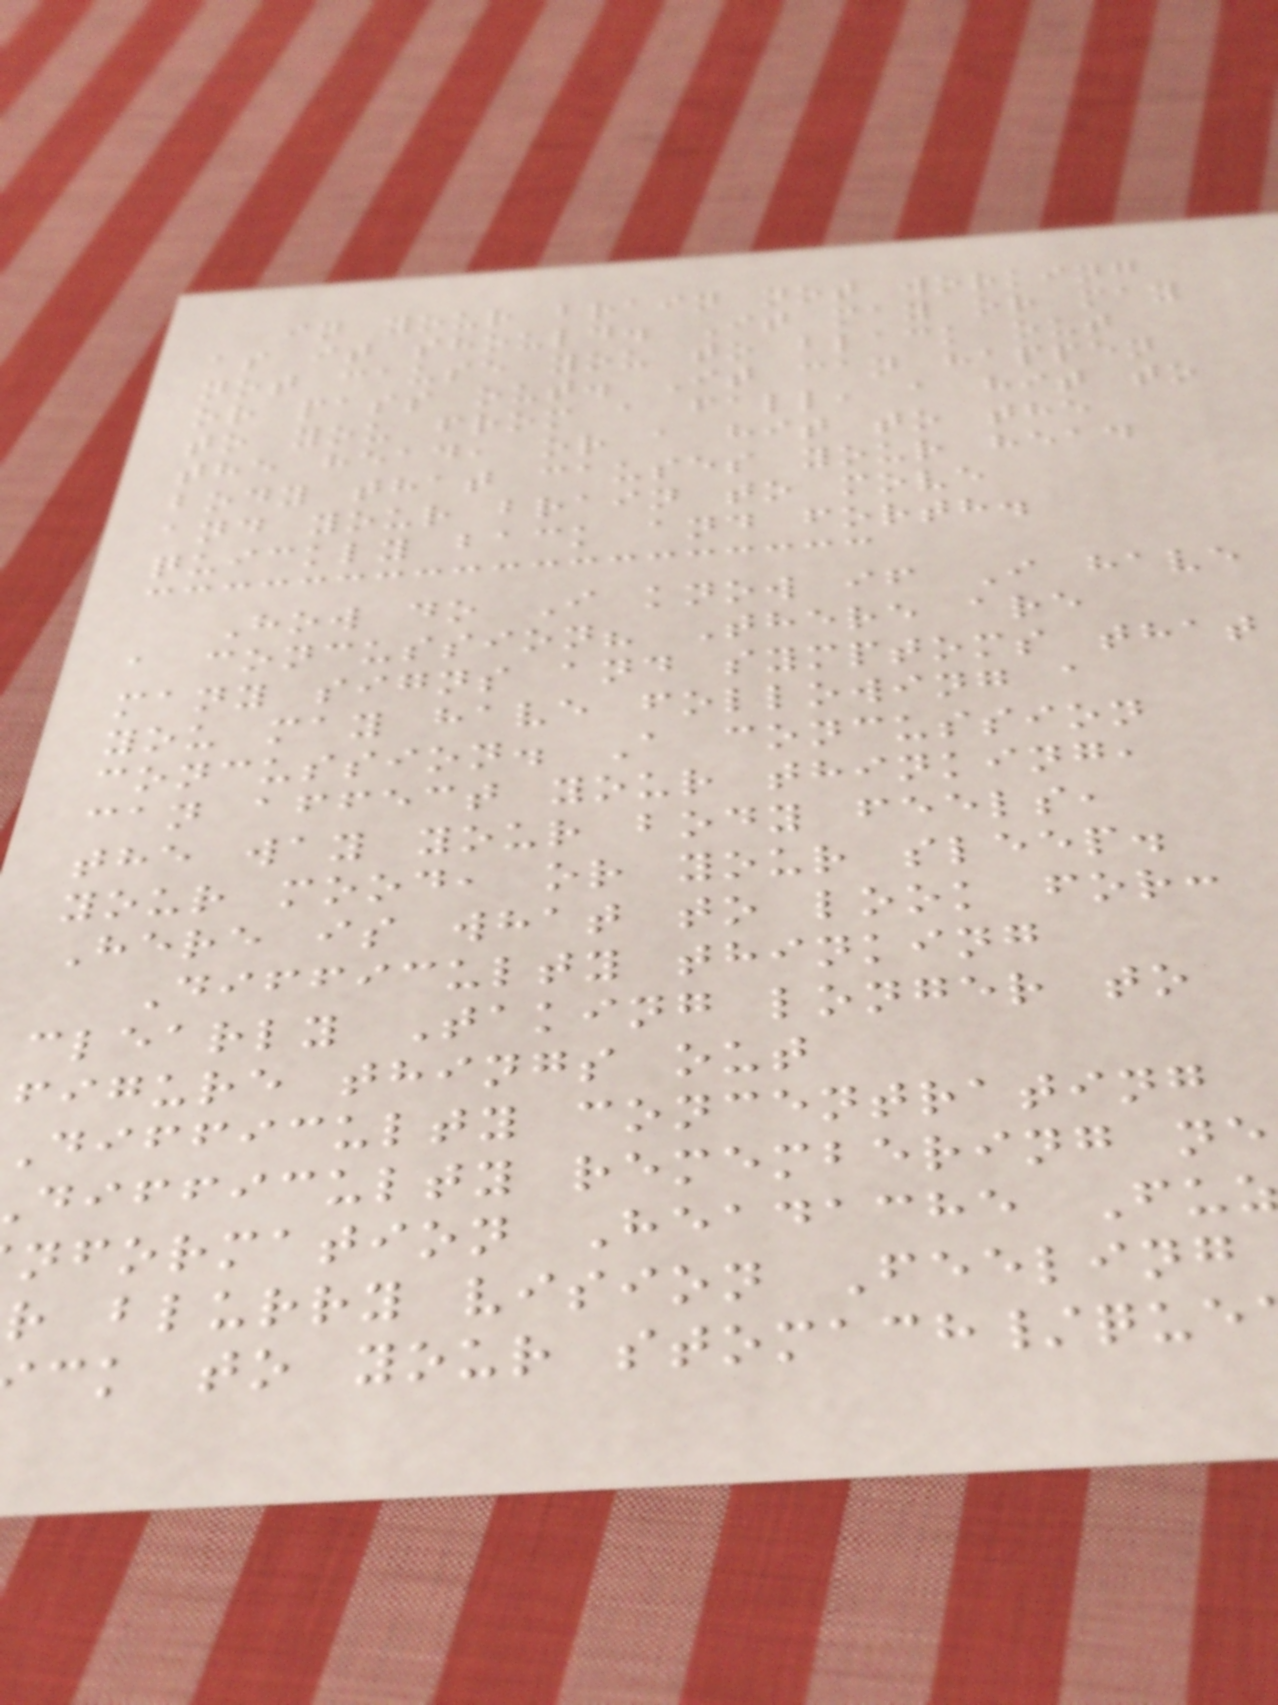in your brain not working
as it should. It may or may
not cause you to black out
or pass out. It can happen
to you from a fall, a hit to
the head, or a hit to the
body that causes your head
and your brain to move
quickly back and forth.
How do I know if I have
a concussion? There are
many signs and symptoms that
you may have following a
concussion. A concussion
can affect your thinking,
the way your body feels,
your mood, or your sleep.
Here is what to look for:
Difficulty thinking
clearly Taking longer to
figure things out
difficulty concentrating
difficulty remembering ne
nformation Headache Fuz
r blurry vision Feeling
ck to your stomach/que
